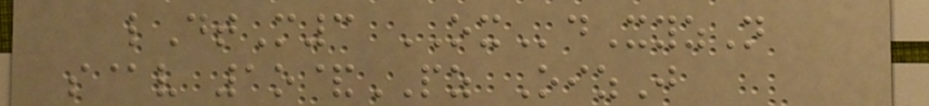lDtM3 OXdXyzN
s@v 1o&PZ OizJ
